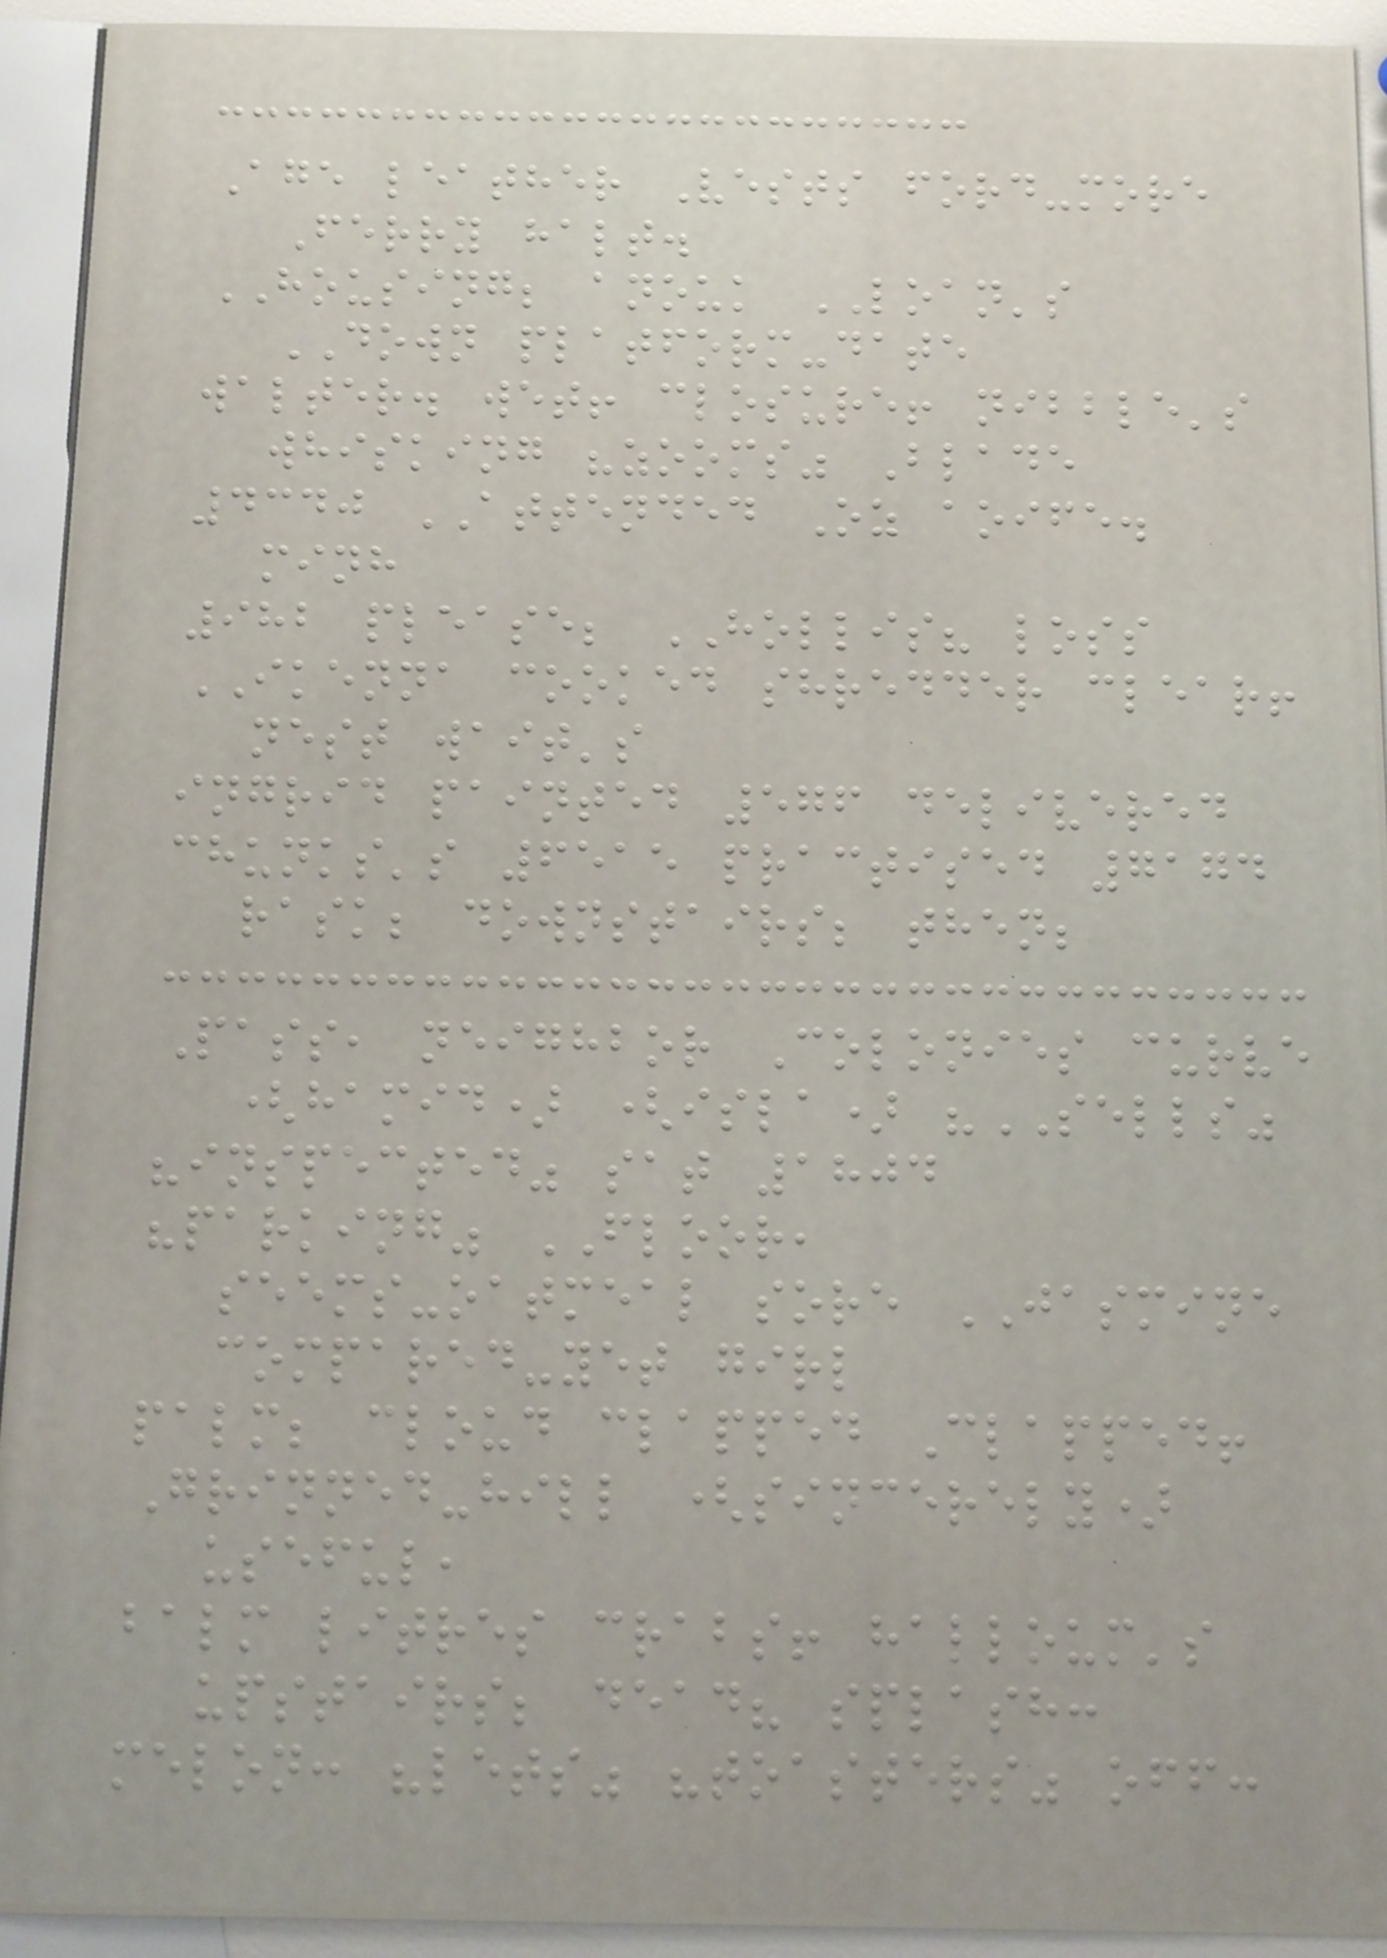Age leather Vests ford-more
Ferry halt.
HOUSING; anouk LOAN's
DOWN platform-date
walter. wet! closure! nibble's
whisking "zooms" Blade
4340 ATTENDED Oz aoife.
minh
982 please; HOLLIS? loss
IKENNA cooked shredder clear!
nest wait's
ingrid painted 576 delivered
chunks's 6515 practised 7174
rask; downstairs; then;
Pass, neighbor Colonies curve
(hamid) (isla) "SELLS"
"inspected" sat 1804
"parking" FLOOR,
seems-oatmeal sore JASMINE
compared-yet girl
palm; cloud clapped Clapped!
Grinned-hill (sincerely)
useful,
balm litres crabs! halloum's
upstairs; dead? splash:
melon: "lets" "toasters" off:
